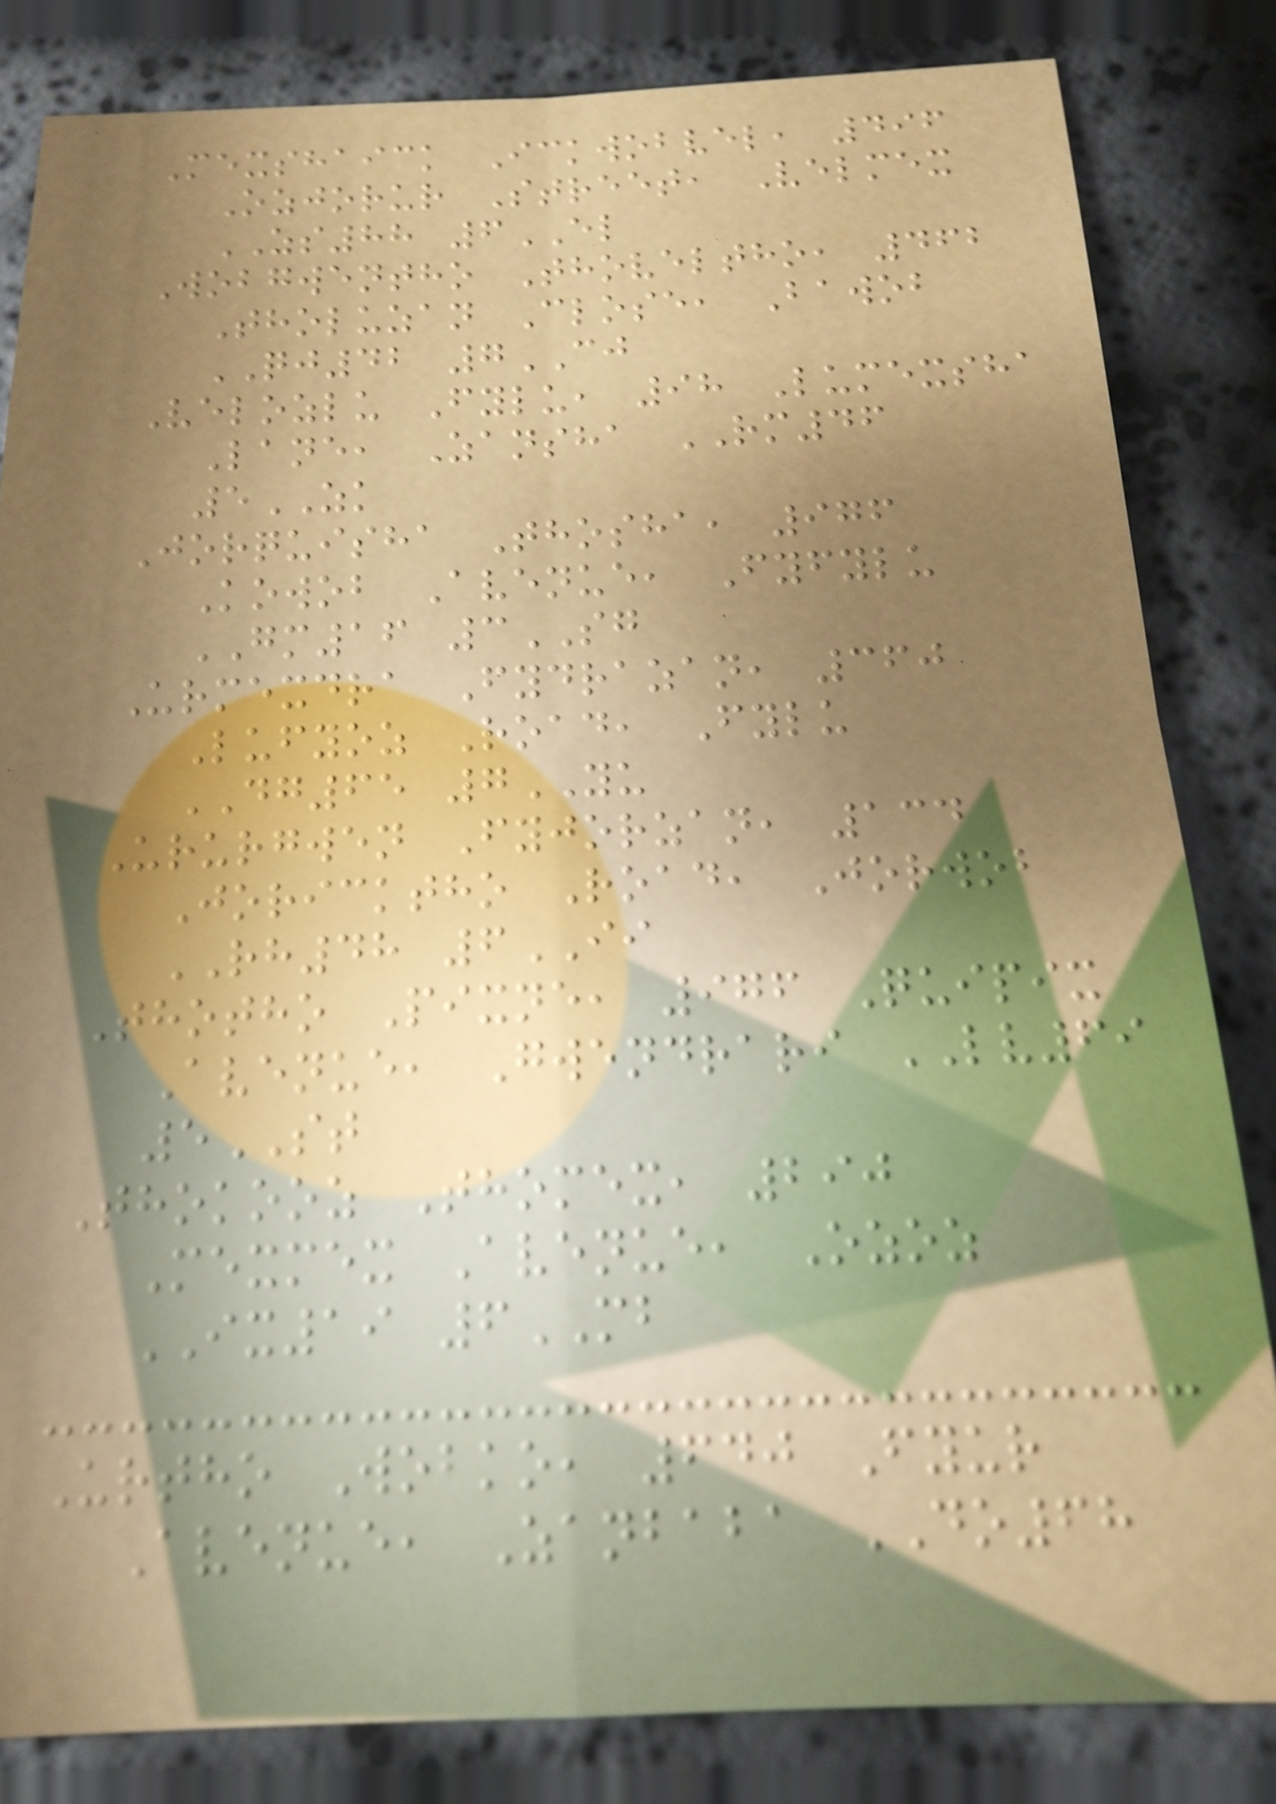Mexshaick Ickwobvel, 496
Ozjorur Street, Velmex
ZS88 6EL
Wobgwentho Thoveltho, 462
Tholuzan Close, Bawob
QJ42 7CJ
Velozlu Fylu, 98 Lumexsha
Lane, Zansha RM46
5ZK
Jorquisha Thosha, 976
Kowob Avenue, Fyfylu
GM16 3SG
Urmexdra Fydrazan, 360
Lufyoz Road, Fylu
DG65 7YU
Ururgwen Fyjorzan, 134
Joricktho Road, Jorwob
RH48 6II
Thotho Pixne, 976 Quipix
Avenue, Gwendrari LV69
5ST
Thokooz Thomex, 290
Mexmex Avenue, Ozoz
IX19 6MB
Urtho Wobko, 640 Fyur
Avenue, Zanbaba DO68
